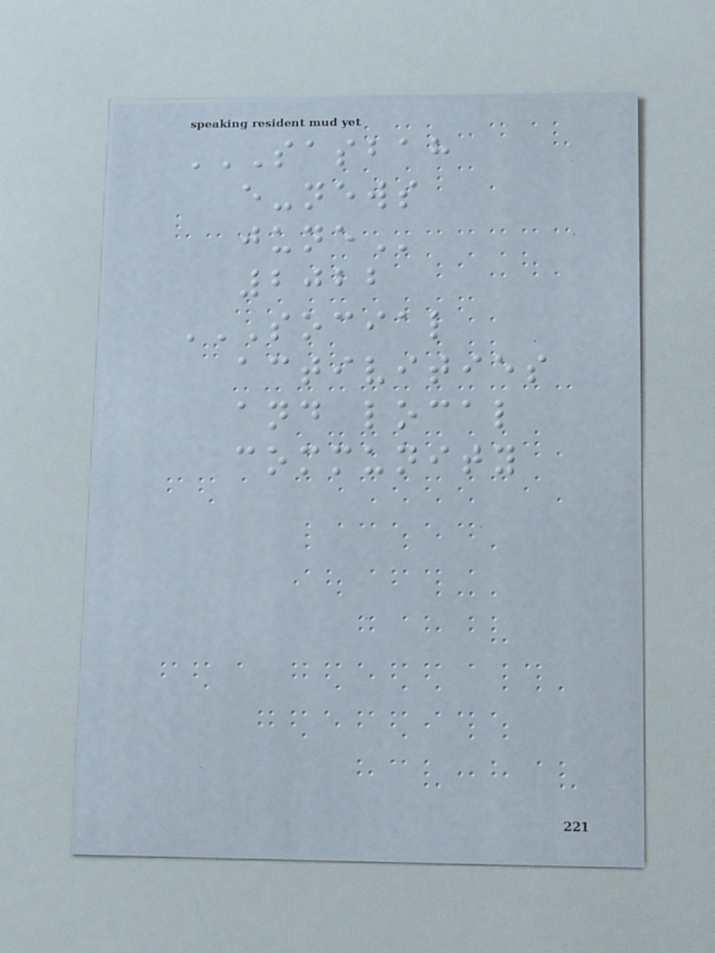SASBAH
E-NEWS
JUNE
2022
SOCIAL
ACTIVITIES
AND LOCAL
COMMUNITY
